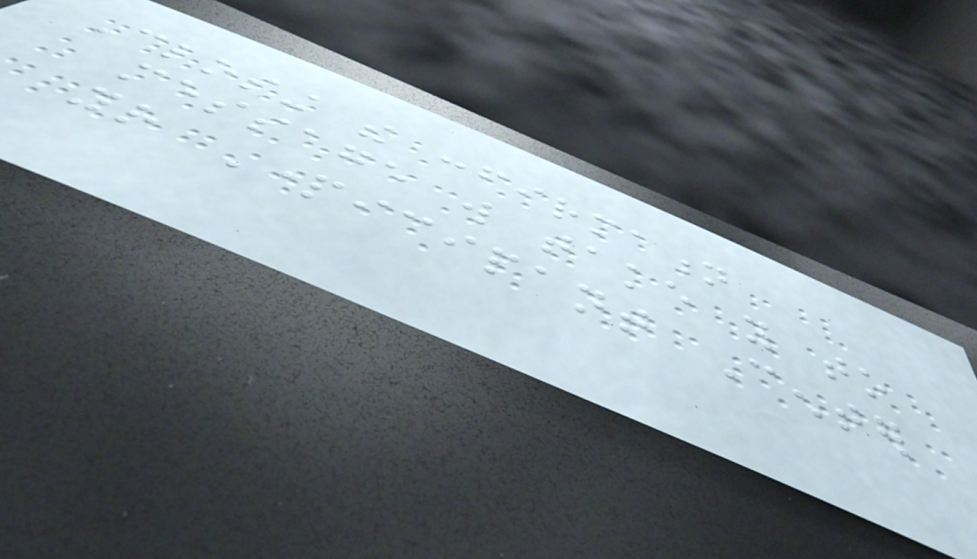Closing the confirmation
message will take you to
your Participant Center
